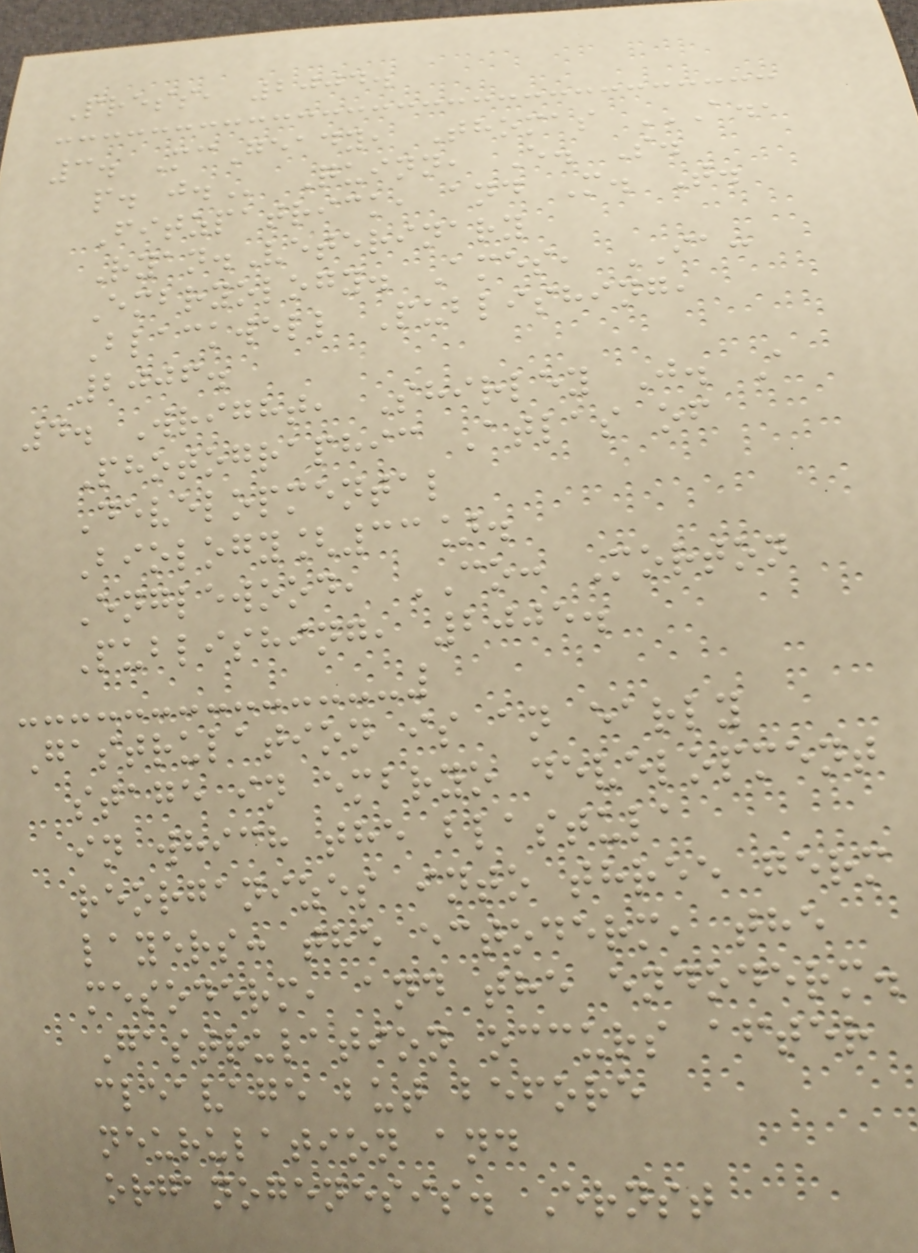Press, 2004.
3. McGeady, Thomas A.,
P. J. Quinn, E. S.
Fitzpatrick, and M. T.
Ryan.Veterinary
Embryology. Ames, IA:
Blackwell Publishing,
2006.
4. Wright, Shirley J. A
Photographic Atlas of
Developmental
Biology[33].
Englewood, CO: Morton
Publishing, 2005.
Gastrulation is an early
stage in embryo development
in which the blastula
reorganizes into three germ
layers: the ectoderm, the
mesoderm, and the endoderm.
Gastrulation occurs after
cleavage but before
neurulation and
organogenesis. Ernst
